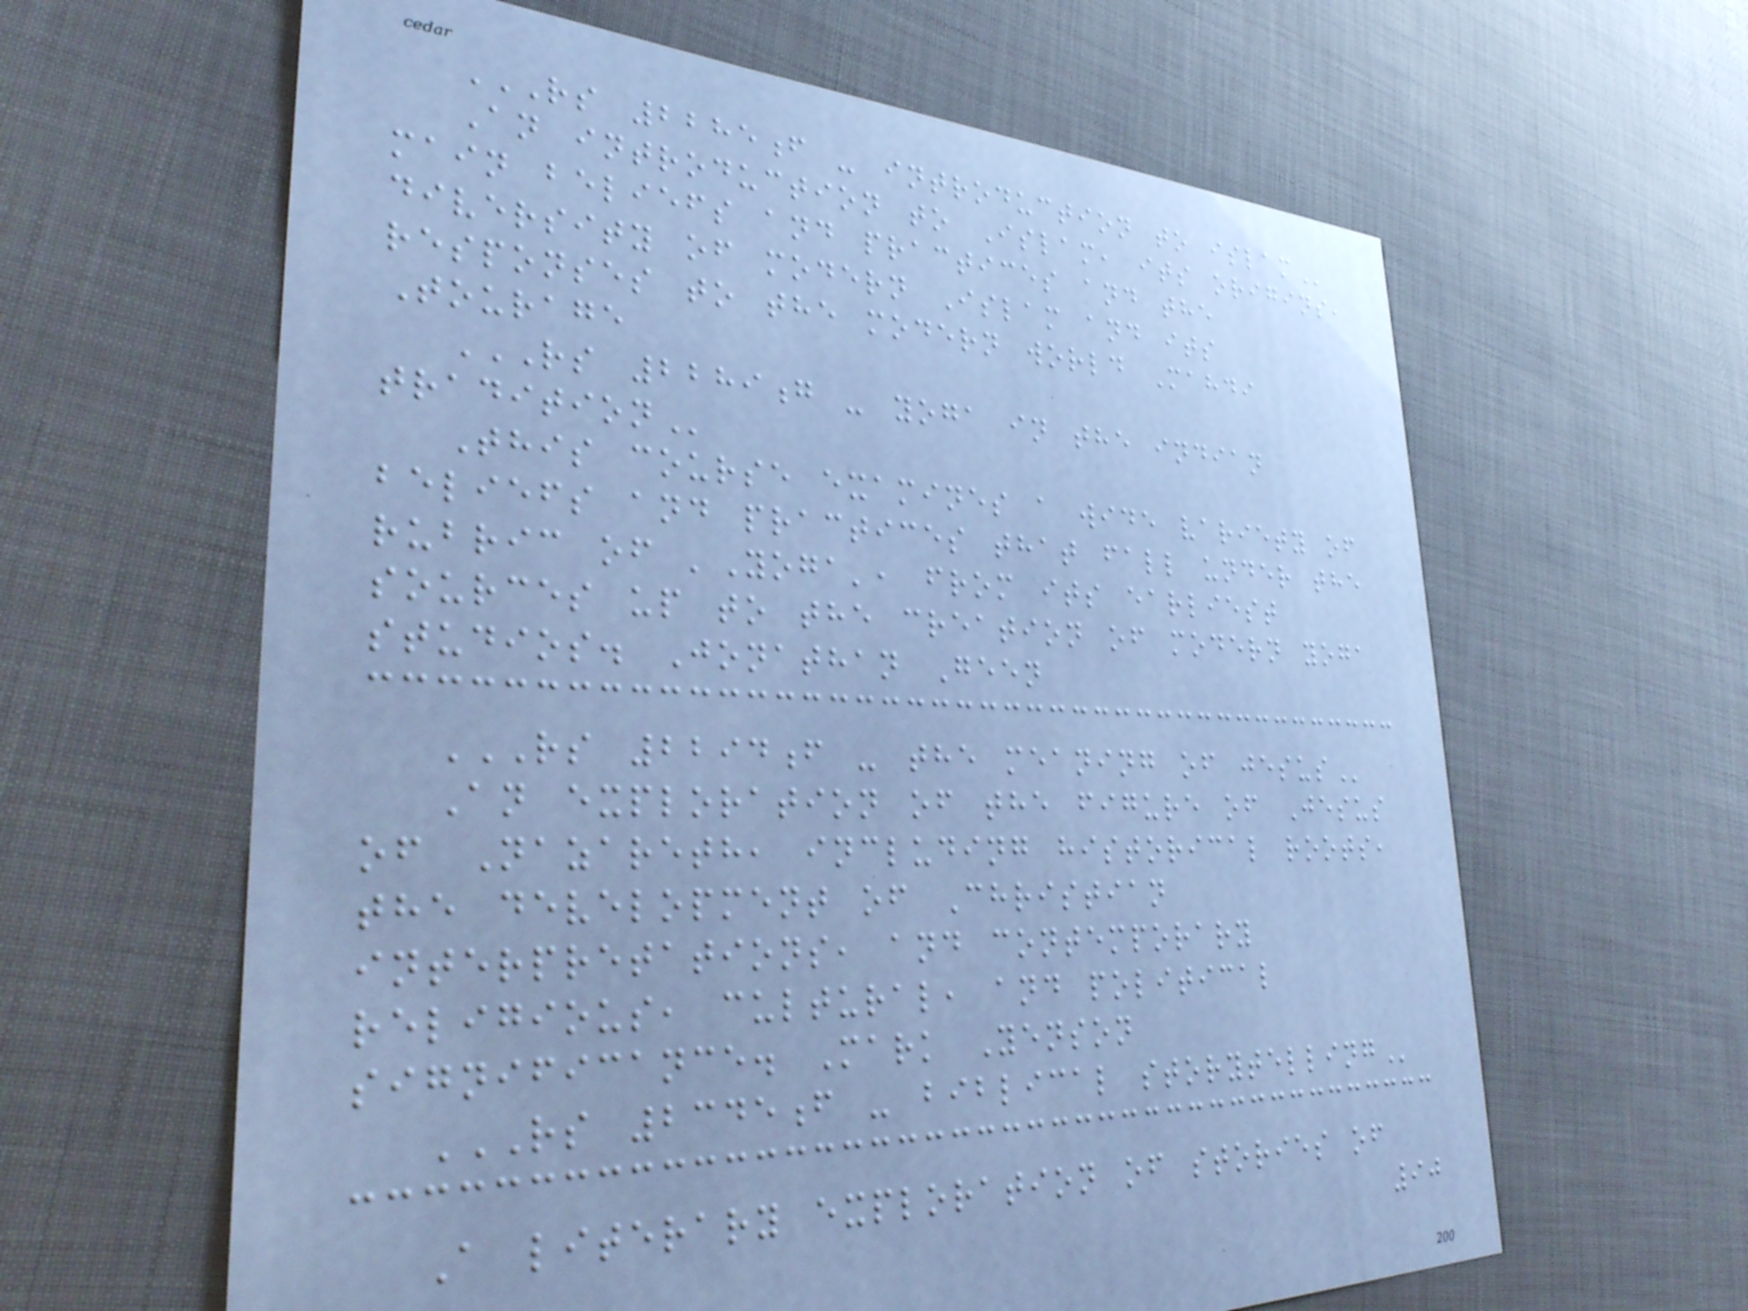RS 2285F - INTRODUCTION TO ISLAM
An introduction to Islam, its origins,
main beliefs and practices and the
diversity of modern Islam and its
responses to the modern world Mahdi
Tourage
RS 2289G - YOGA IN THE INDIAN
TRADITION
This course examines a wide variety of
beliefs and practices that fall under the
rubric of 'Yoga', from its earliest
sources up to the creation of modern yoga
studios. Jonathan Geen
RS 2294F - THE MEANING OF JESUS
An exploration of the figure of Jesus
of Nazareth, including historical roots,
the development of Christian
interpretations, and contemporary
religious, cultural, and political
significance. Mark Yenson
RS 2345F - BIBLICAL STORYTELLING
A literary exploration of stories of
90
